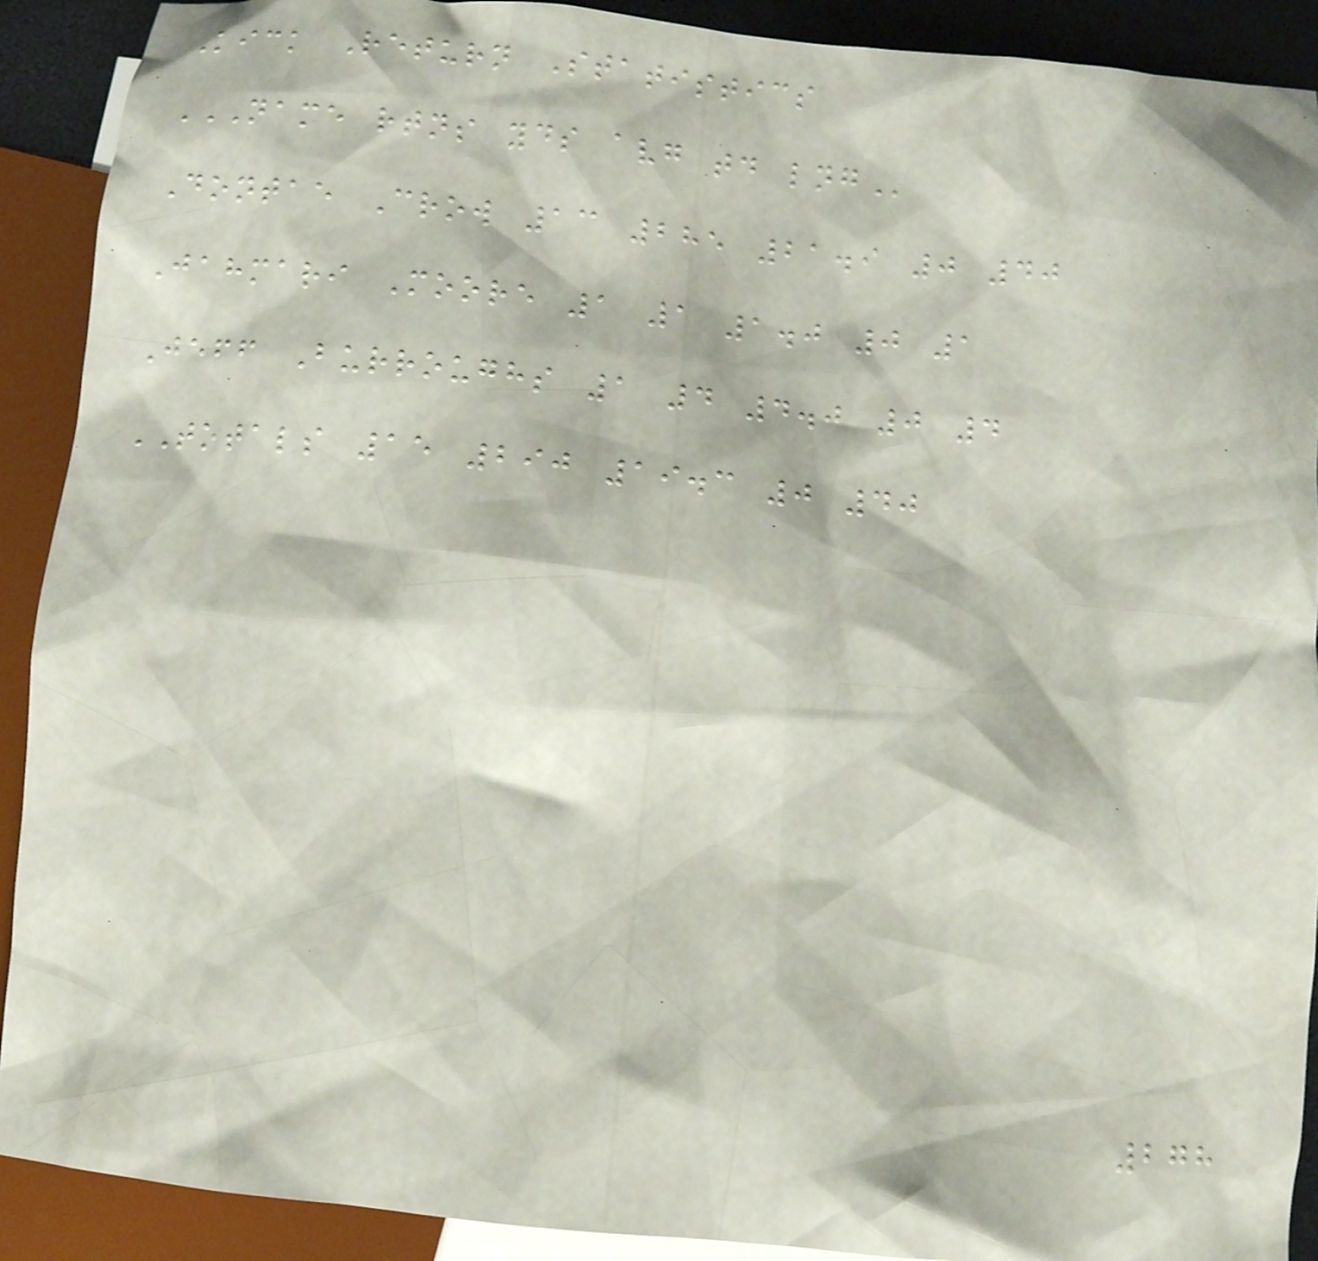Kick Return Statistics
NAME RTNS YDS AVG TD LNG
Dontae Crow 13 285 21.9 0 40
Jahmari Moore 1 1 1.0 0 1
Jeff Burroughs 1 4 4.0 0 4
TOTALS 15 290 19.3 0 40
278
